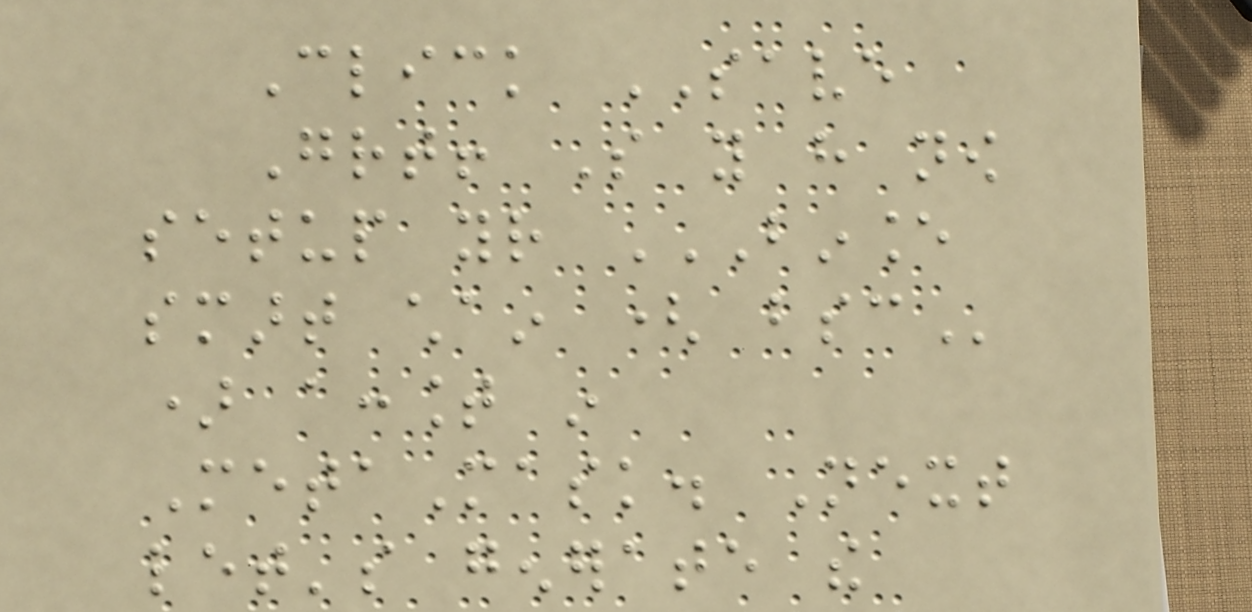Click SAVE
Great! So you have now
setup your BINANCE
SMART CHAIN ( BSC
) account in
MetaMask. Next
let's generate the
